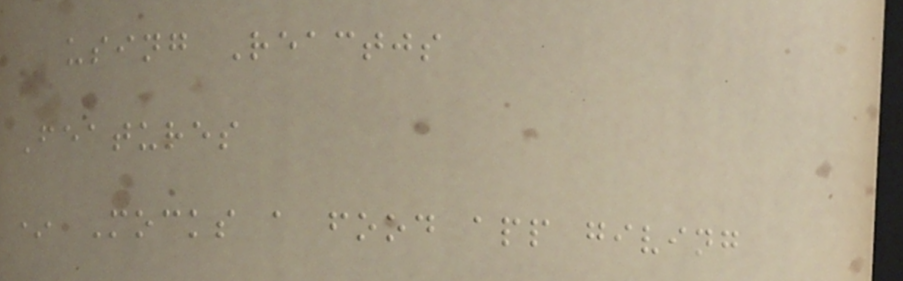using Reactjs
Features
* Mocks a food app giving
